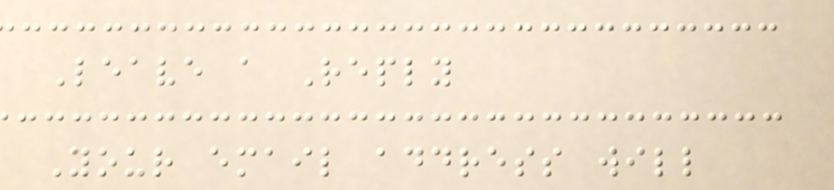Leave a Reply
Your email address will
